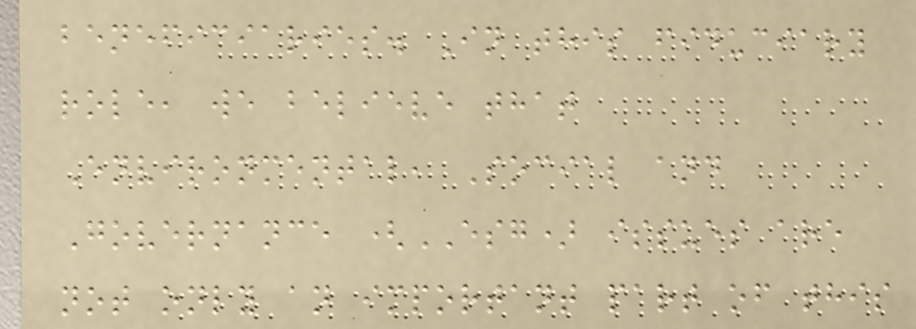beneficiaries. In this fiduciary
role, we believe that
Environmental, Social and
Governance (ESG) issues are
not only an important part of this
